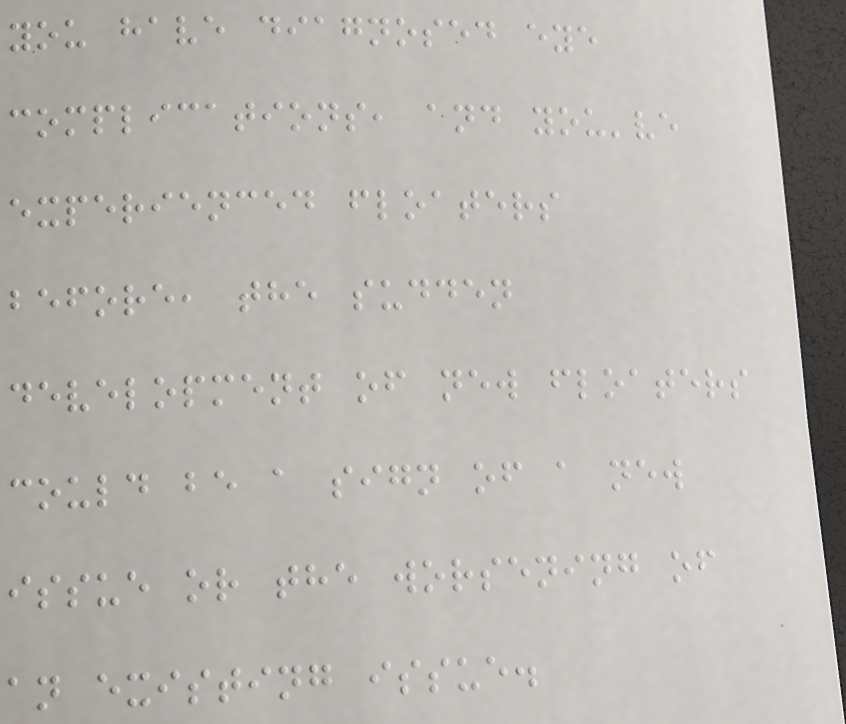you have diagnosed eye
complications, and you've
experienced floaters
before, the sudden
development of new floaters
could be a sign of a new
issue or the worsening of
an existing issue.
